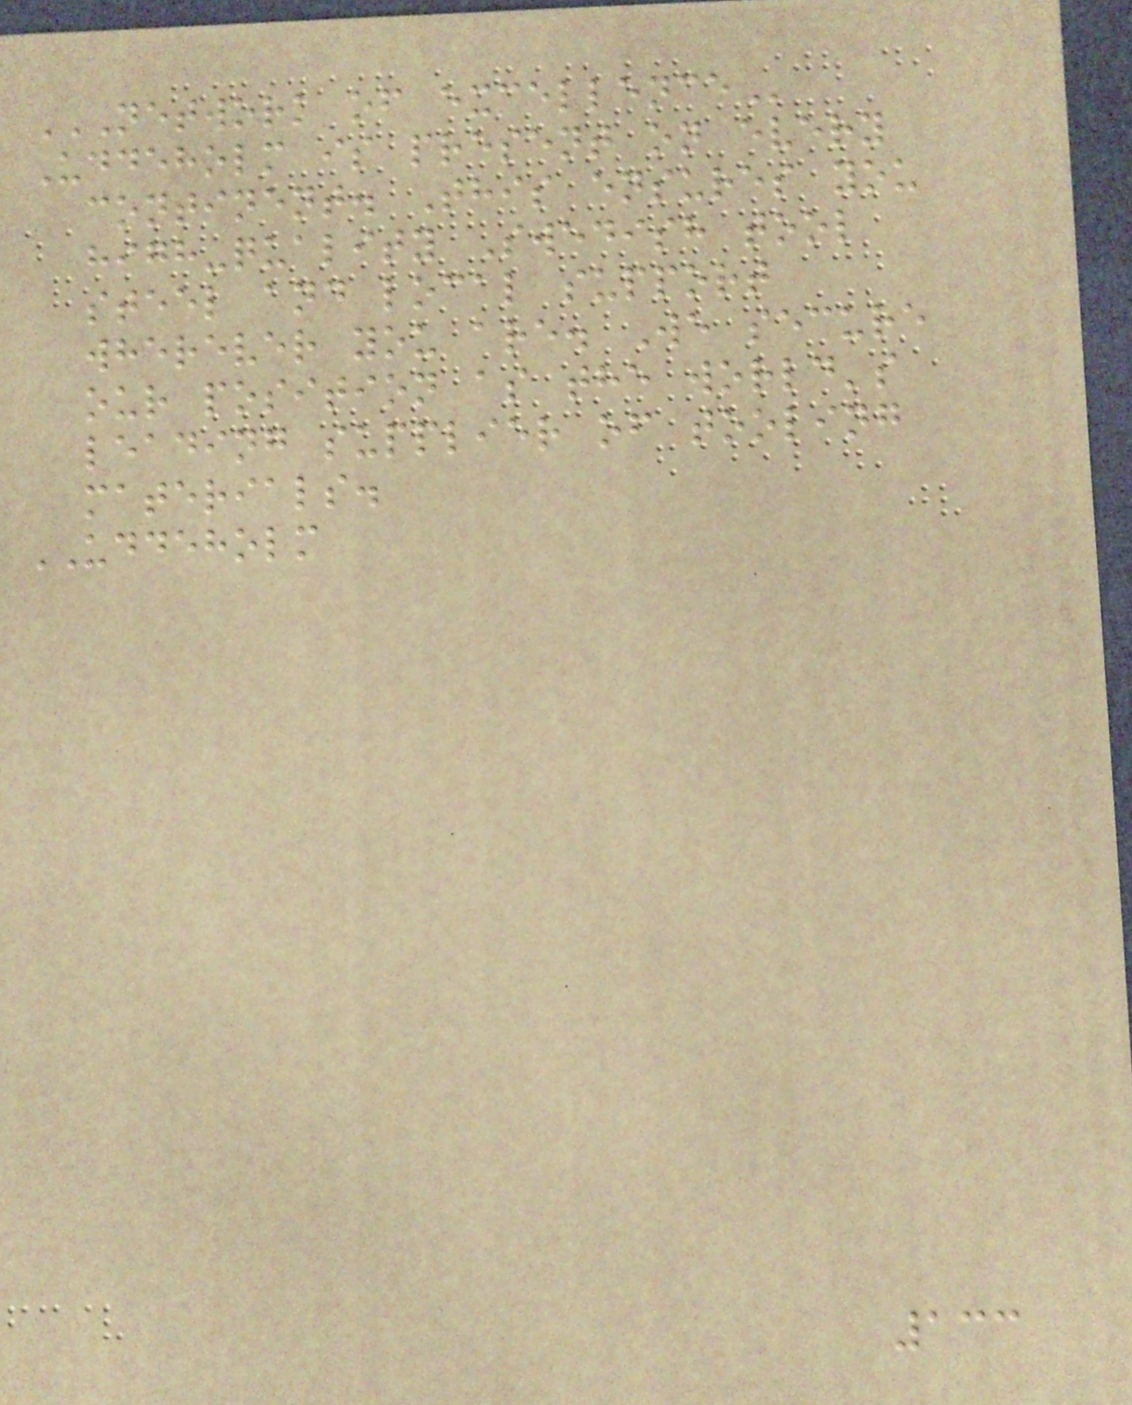NETWORK OF EXCELLENCE
Uddeholm is present on every
continent. This ensures you
high-quality Swedish tool
steel and local support
wherever you are. We secure
our position as the world's
leading supplier of tooling
materials.
UDDEHOLM
133
